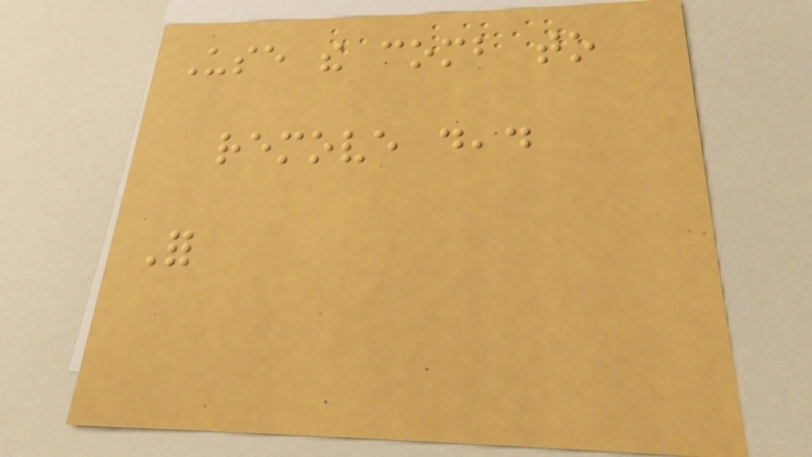Use the comb to
remove dead
For
